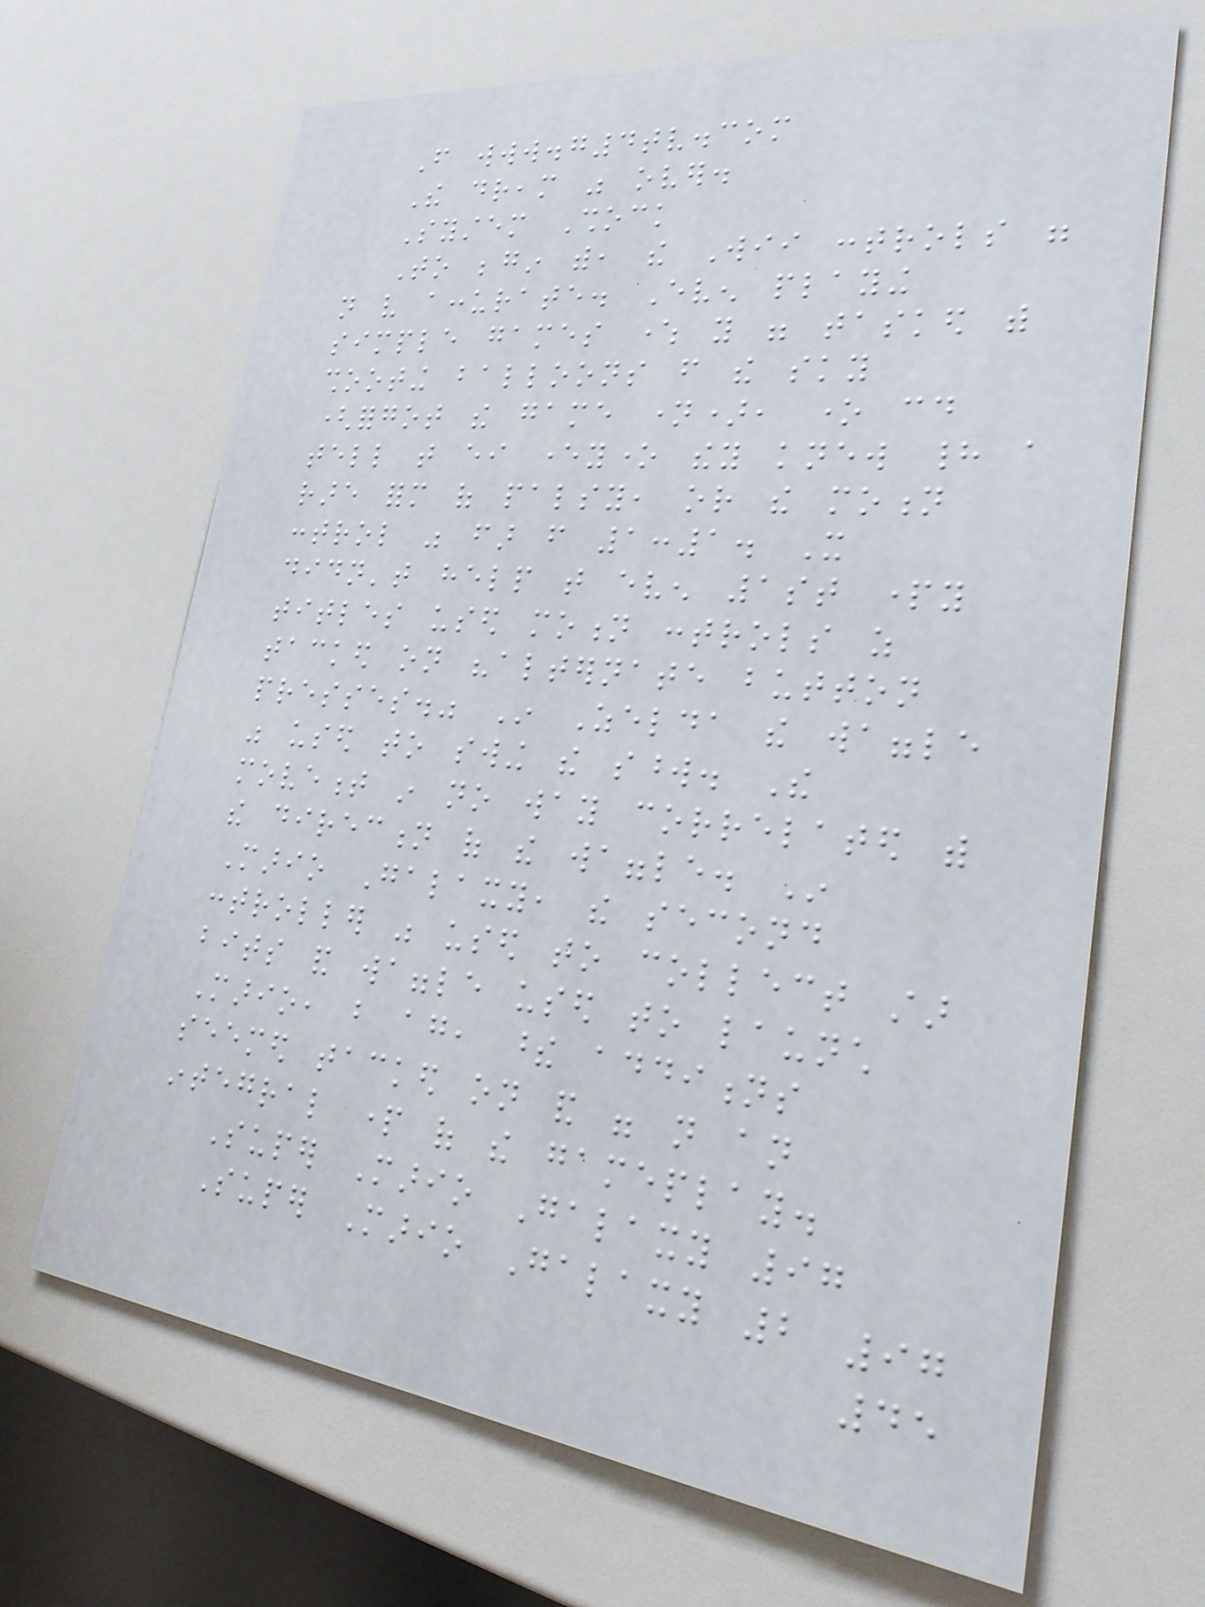From www.g4tv.com
The dream was over.
System Shock
To begin with, the Wii controls were
not very accurate. Even playing
simple games where you were tasked with
shooting balloons from the sky
(forgot the game name), one could
tell that either everyone they knew had a
rare form of palsy, or the motion
control was far from 1:1. It
didn't help that even 1st party
titles used motion controls as
tacked on "alternate button
presses." In Zelda the waggle
was used to swing the sword. The
movement in no way correlated with
the direction of the waggle. In
Mario Galaxy, the second
controller was used to collect star
bits and waggle used to launch
Mario, but again, these additions
seemed tacked on and were not an
integral part of the gameplay.
Super Mario Galaxy 97
Super Mario Galaxy 2 97
45
